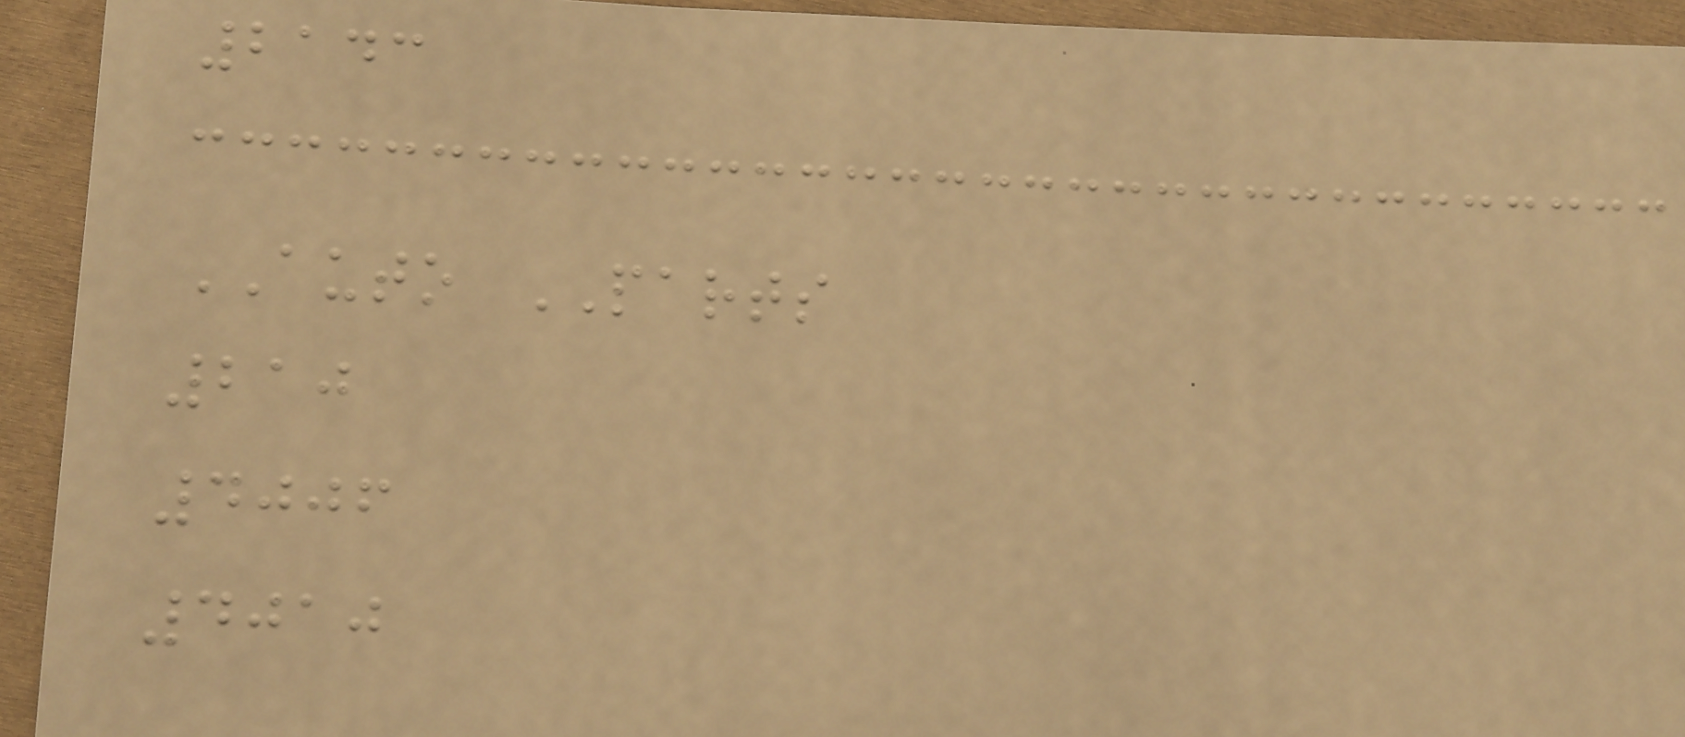2143
AUTO PARTS
210
4006
4010
